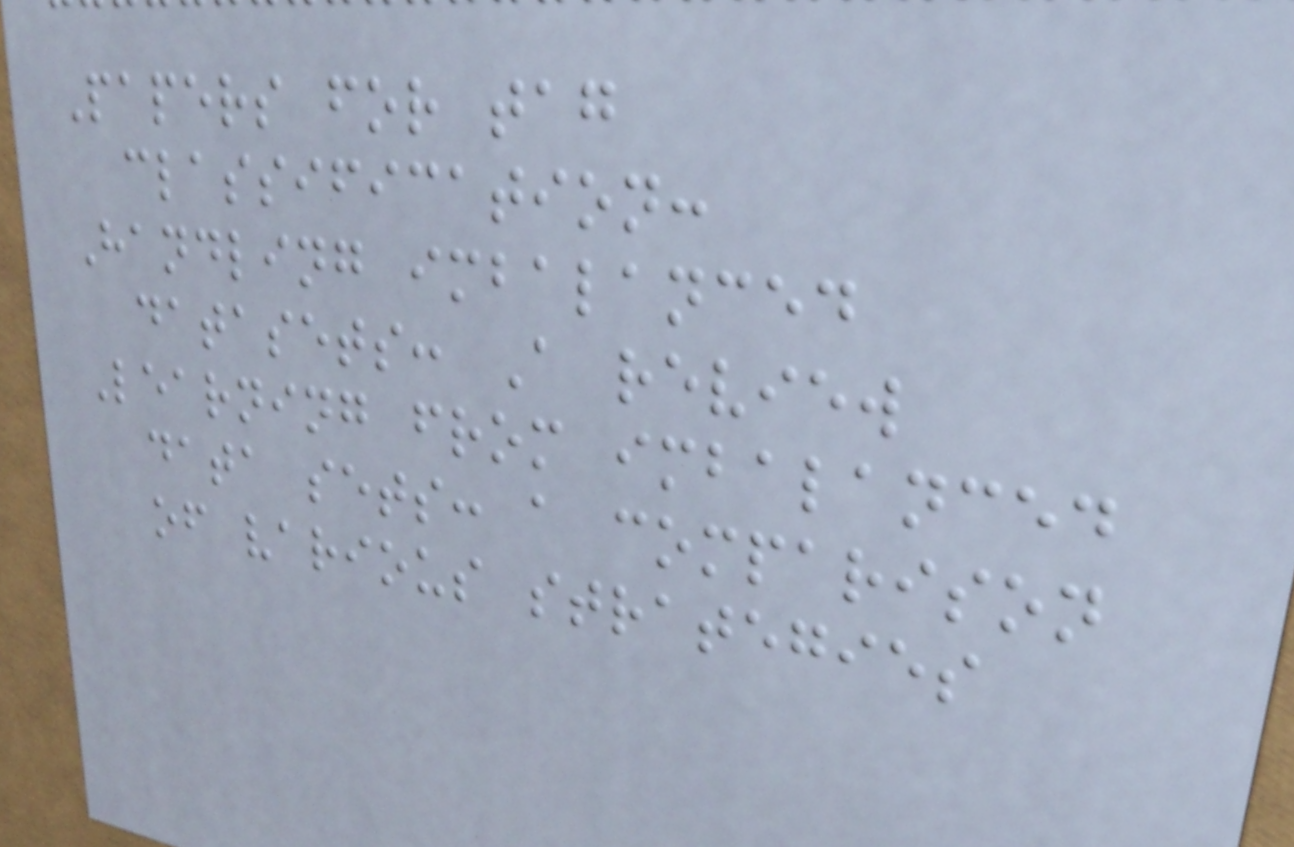Papers for tag
classification:
Handling imbalanced
datasets: A review
Learning from imbalanced
data sets: a comparison
of various strategies
